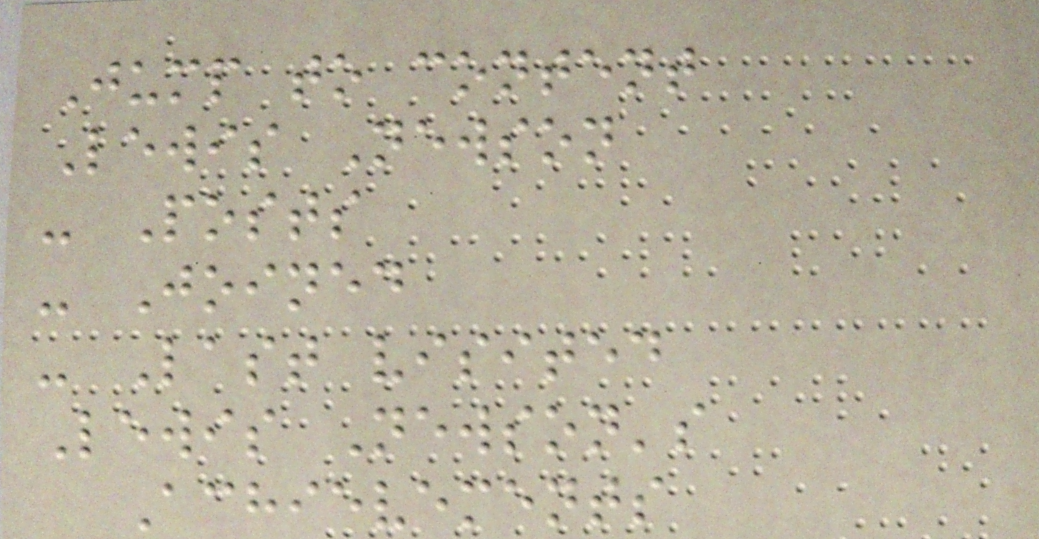Jump to content
Lewis Newson
- Posts
- Joined
- Last visited
Lewis Newson's
Achievements
